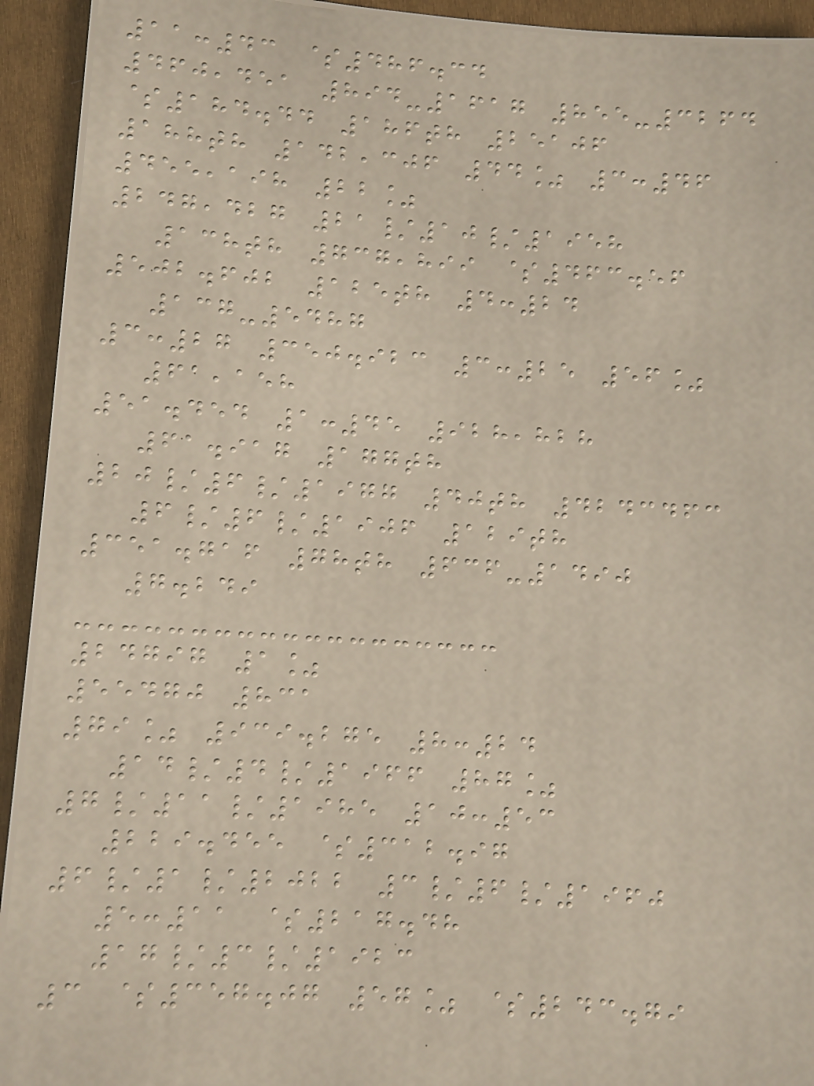11:43 $486.34
460,451 894-1617 855-3264
$184.44 186th 25106
188th 142,306 44% 3:46
455,198 22%
247,427 21/10/1958
138th 737,899 $463.56
502.602 125th 4:24
137-5487
3:27 350.923 3:25 56%
61,158
51.454 1:45 928,828
61.917 177th
20/6/1977 40th 4243463
6/6/1906 129th
351.716 78th 636-1490
7.249
24797 1%
55470 831
79% 939.275 8:24
14/4/1966 87%
7/11/1985 10:53
229.455 $312.97
6/1/2022 3/6/1960
5:11 $217.48
17/3/1923
3 $357.07 57% $243.79
